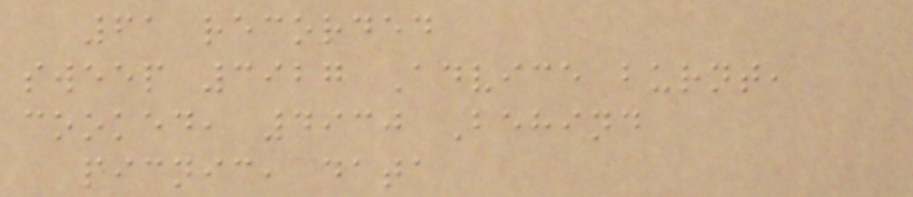61 recorded
sweep 3927 Advice burnt,
cooked, 4930 Behind
picnic, data
